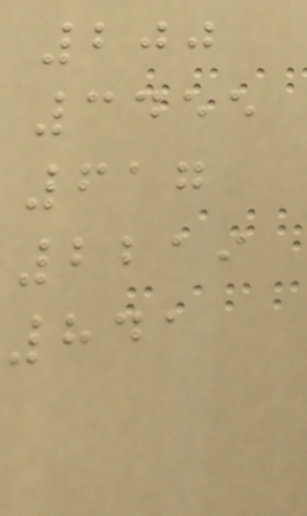200
3455
617
2219
841
